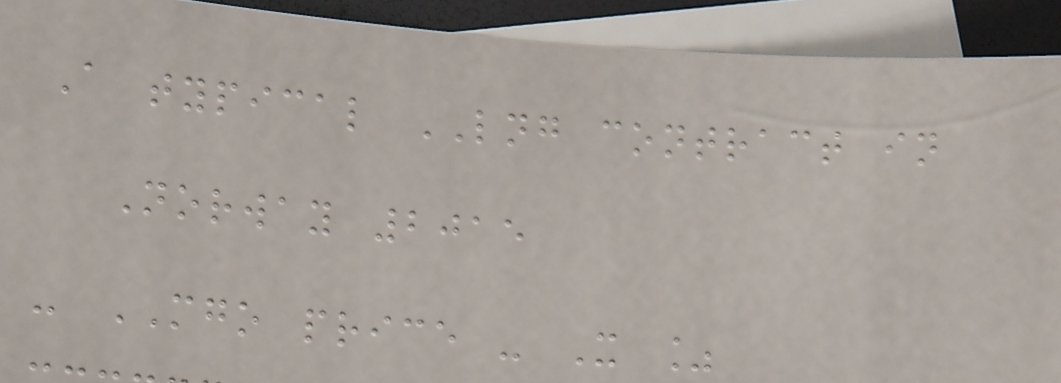A typical LNG contract in
Norway 2015
- MGO price - X %
